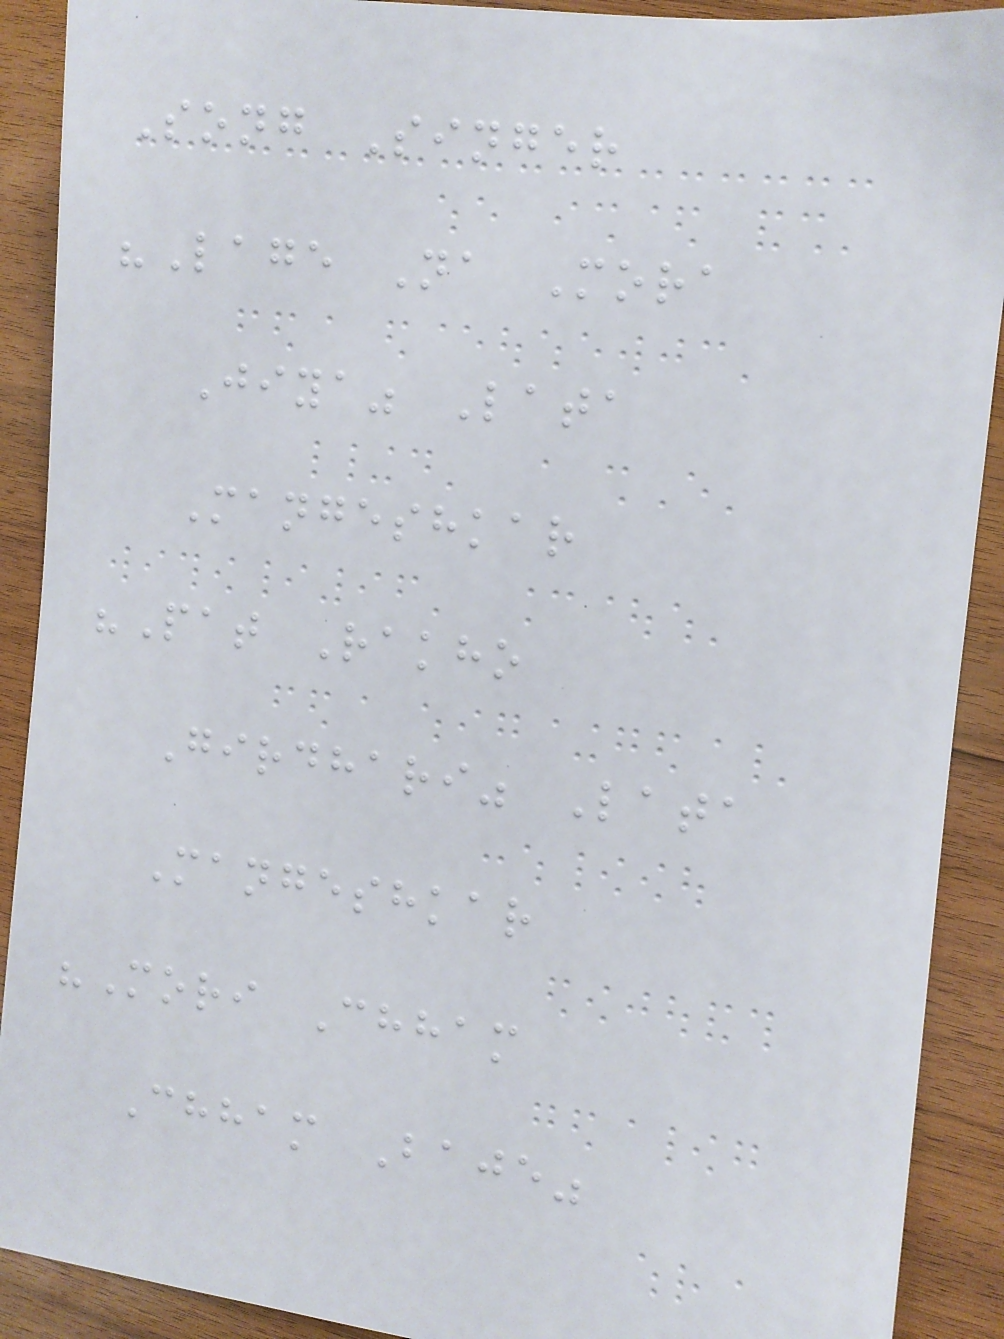Song Singer
"Lage Na Mora
Jiya" Lata
Mangeshkar
"Pat Rakho
Girdhari" Lata
Mangeshkar
"Mori Chham
Chham Baje"
